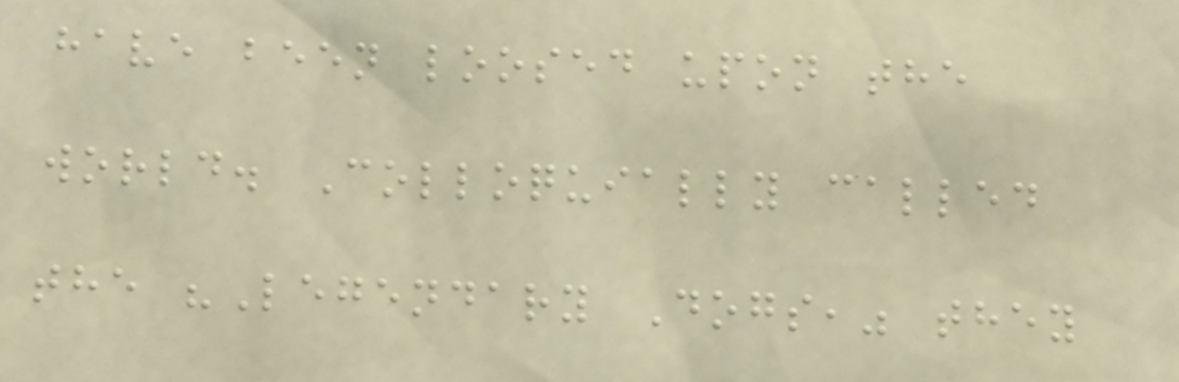have been loosed upon the
world. Colloquially called
the "Legendary Dogs," they
